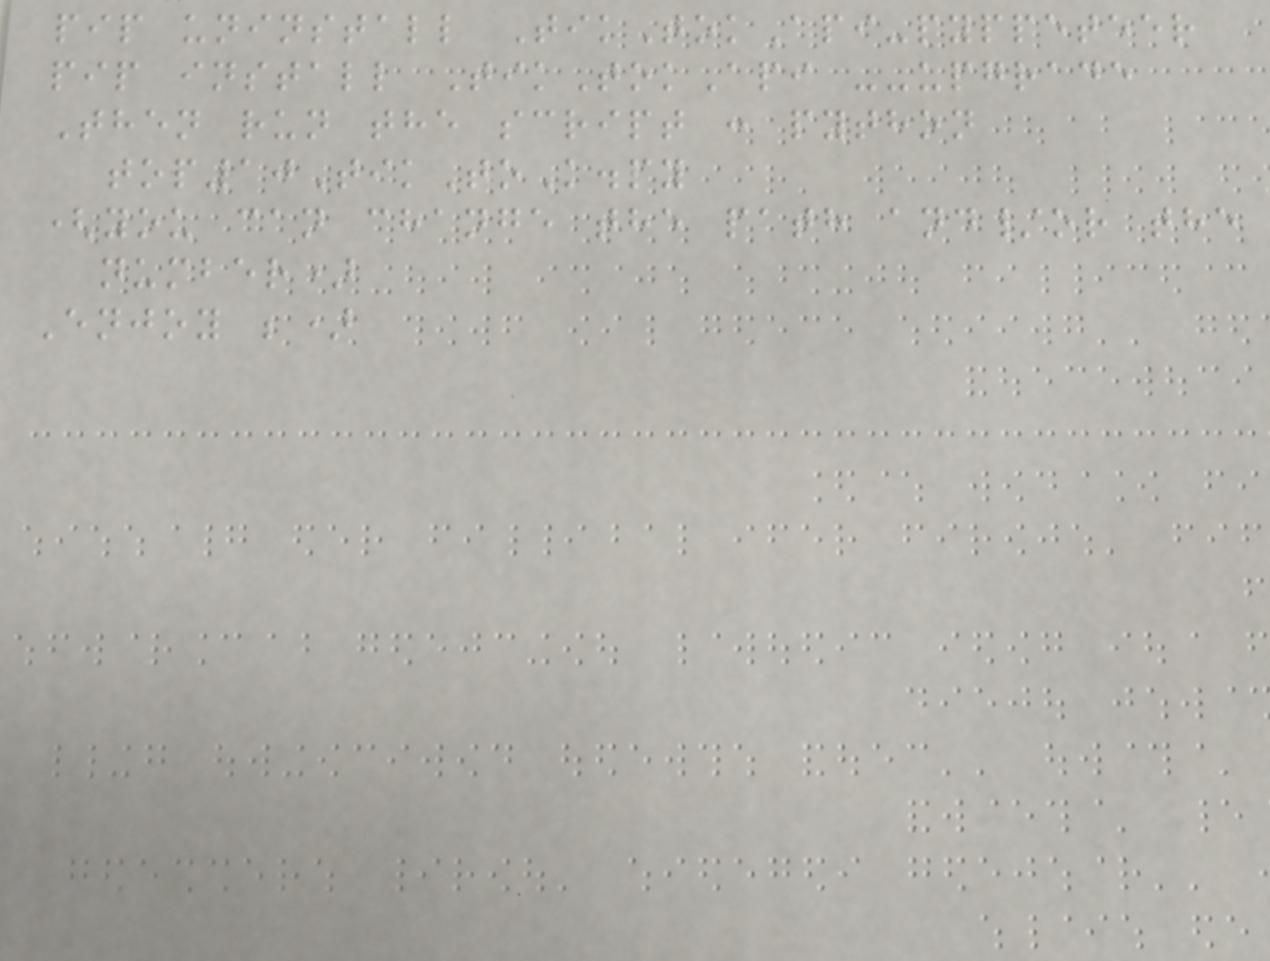pip uninstall TikTokApi-pyppeteer
pip install TikTokApi --upgrade
Then run the script : python
top10TikToK.py
(you can change the path and/or the
number)
Enjoy ;)
